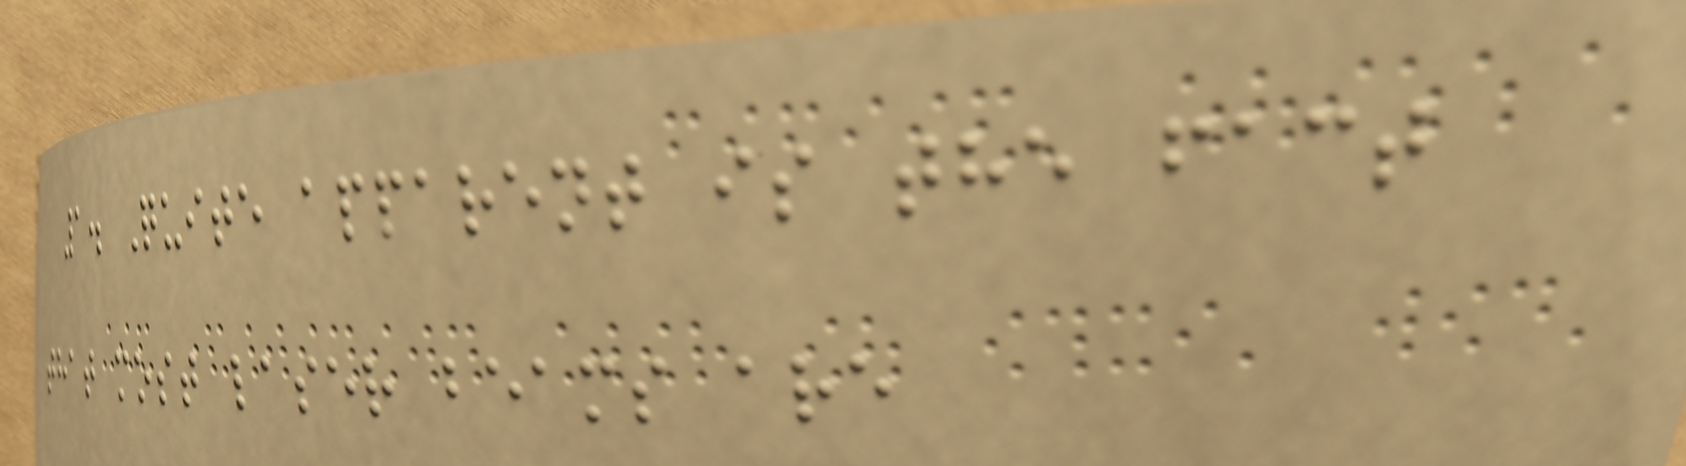1. Quite apparent is the fact
that most laser beams are
